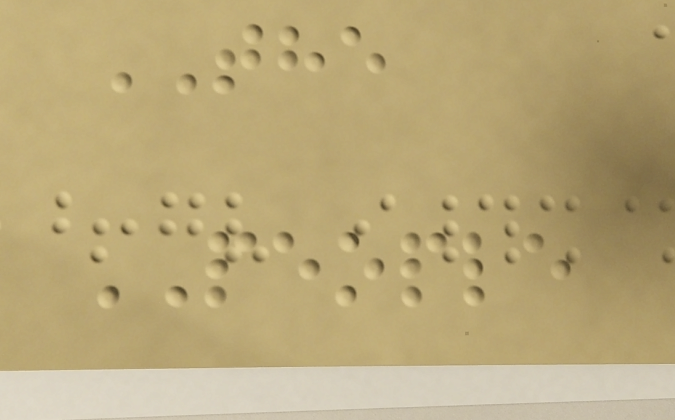THE
PEOPLE
